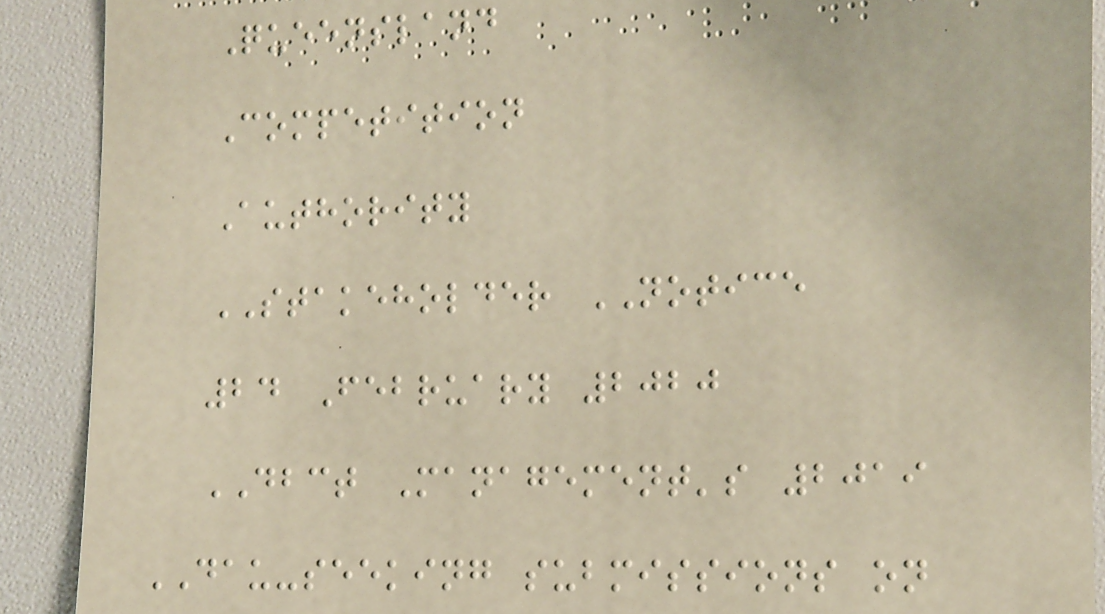Queensland
Competition
Authority
STAKEHOLDER NOTICE
24 February 2020
DBCT Management's 2019
DAU-seeking submissions on
